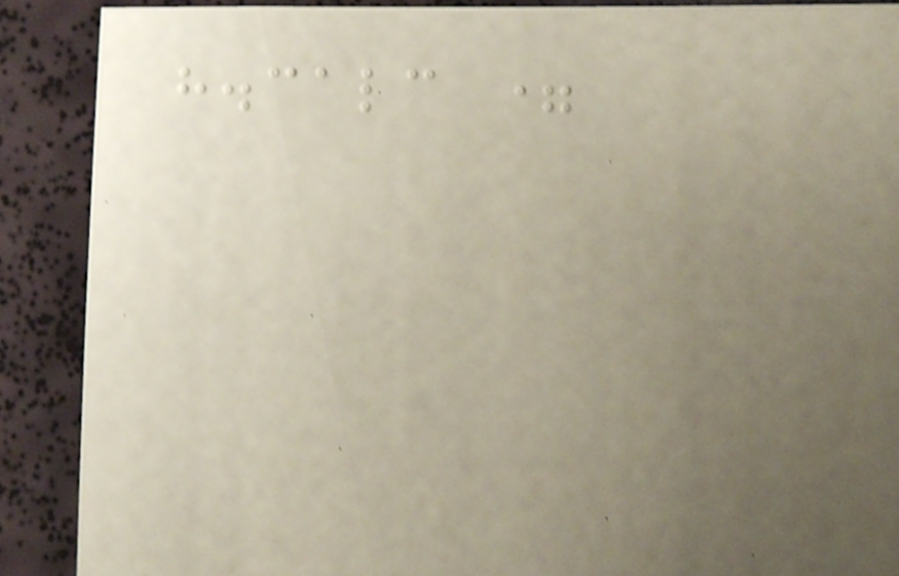h.calc =
